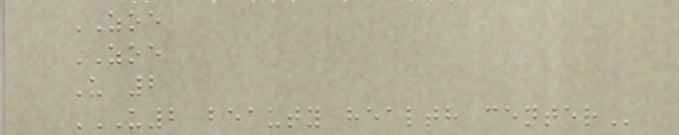ZOE
ZOE
U 2
U2 BEAUTY HEALTH CENTER
